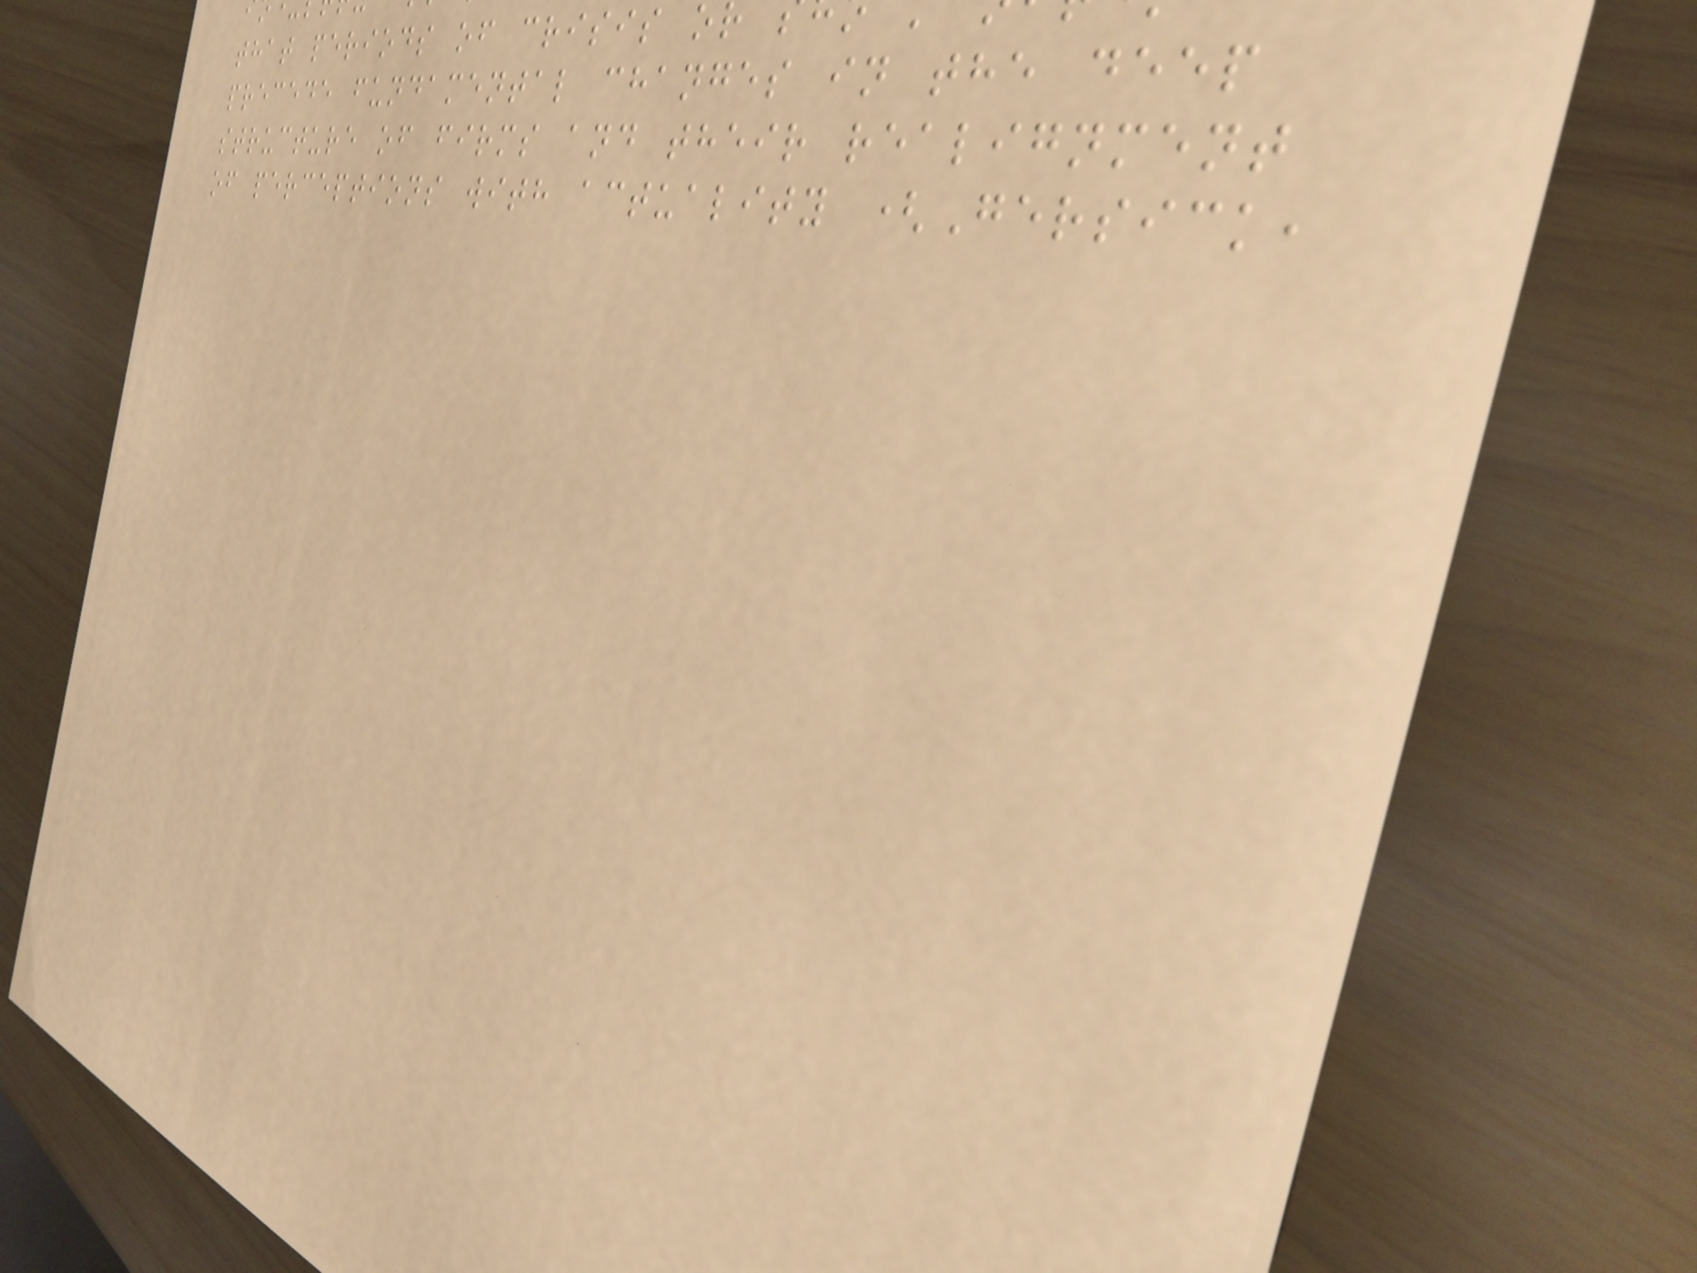that periods of crisis o
precede fundamental changes in the deep
structure of firms and their realignment
of perceptions with actuality (Gersick,
